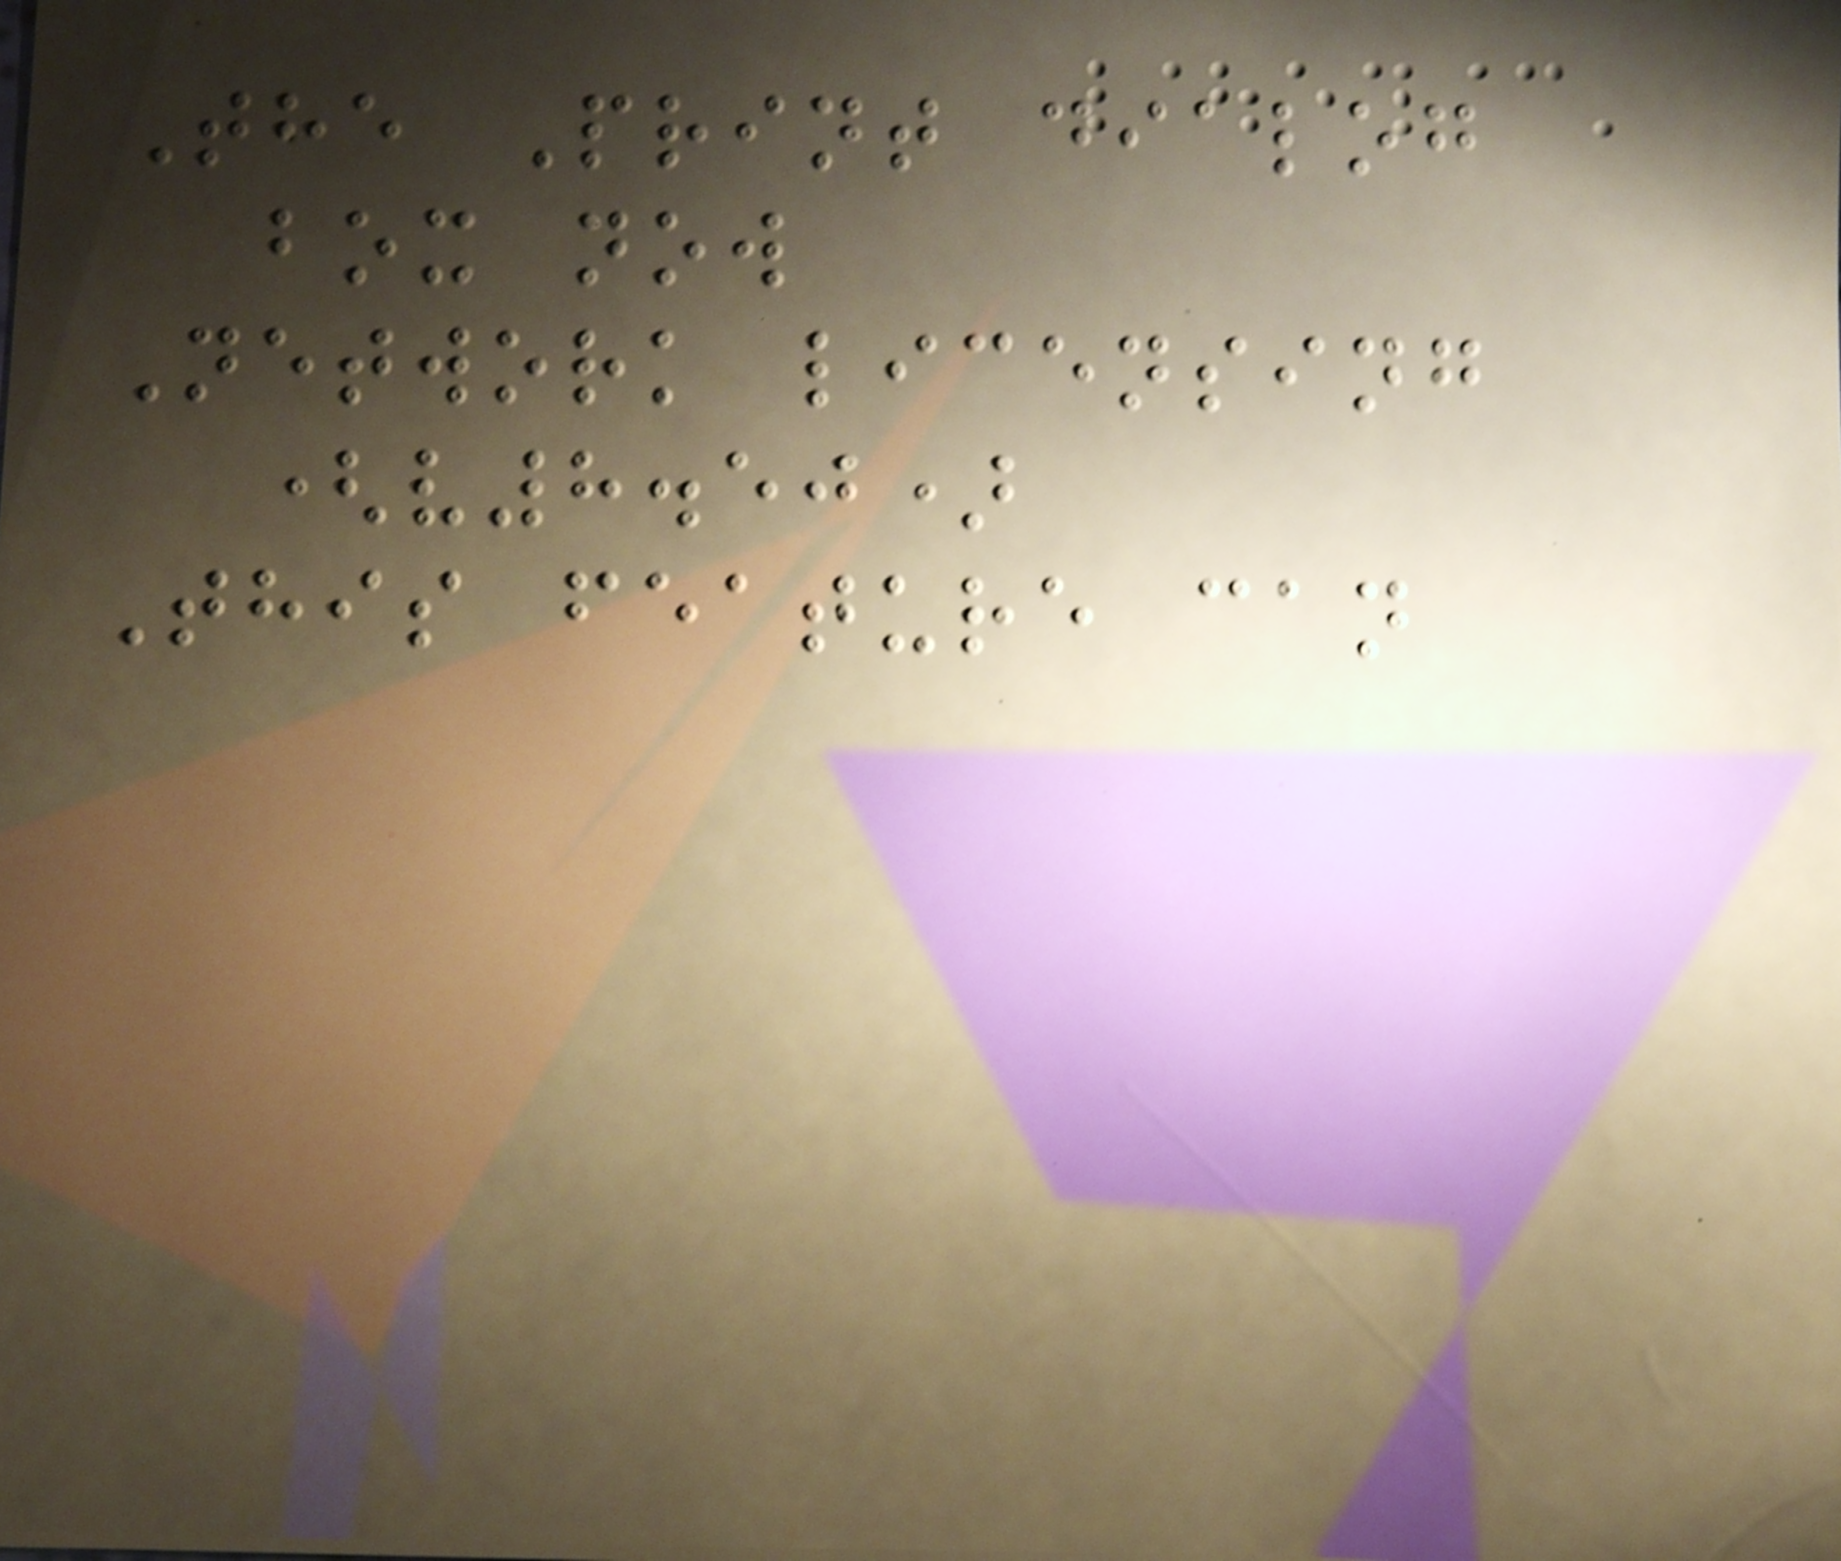The Print dialog
box now
Network licensing
(v8.50)
This feature can
